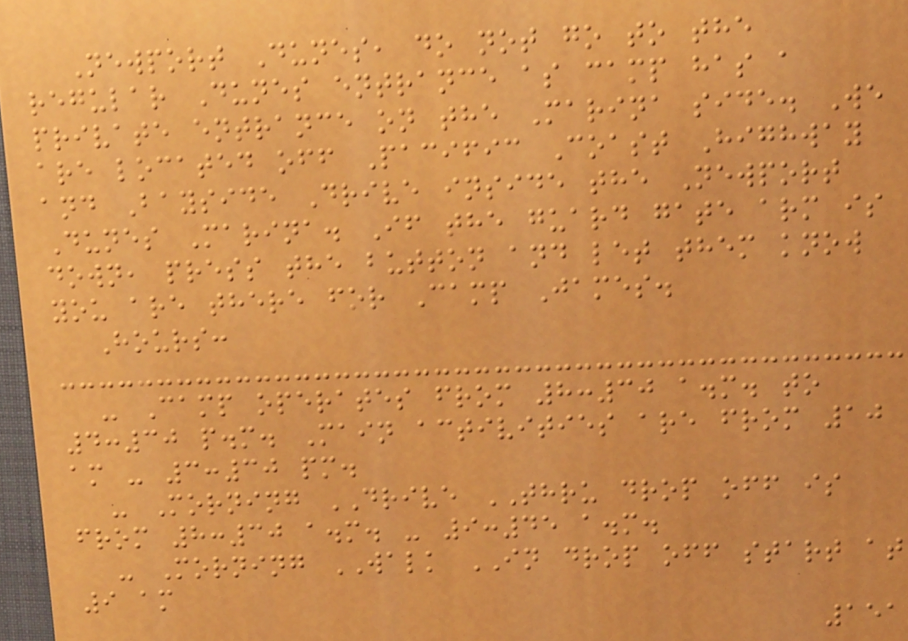Newport Dunes, do not go to the
regular Dunes entrance as camp has a
private entrance on the Marina side. We
are located off Pacific Coast Highway
and Bayside Drive inside the Newport
Dunes Marina. If the guard gate arm is
down, press the button and let them know
you are there for Camp James.
Hours:
- Camp operates from 8:30 a.m. to
4:30 p.m. Main activities are from 10
am - 3:30 pm.
- Morning DRIVE THRU drop off is
from 8:30 a.m. - 9:45 a.m.
- Morning WALK IN drop off start at
9 am
151
